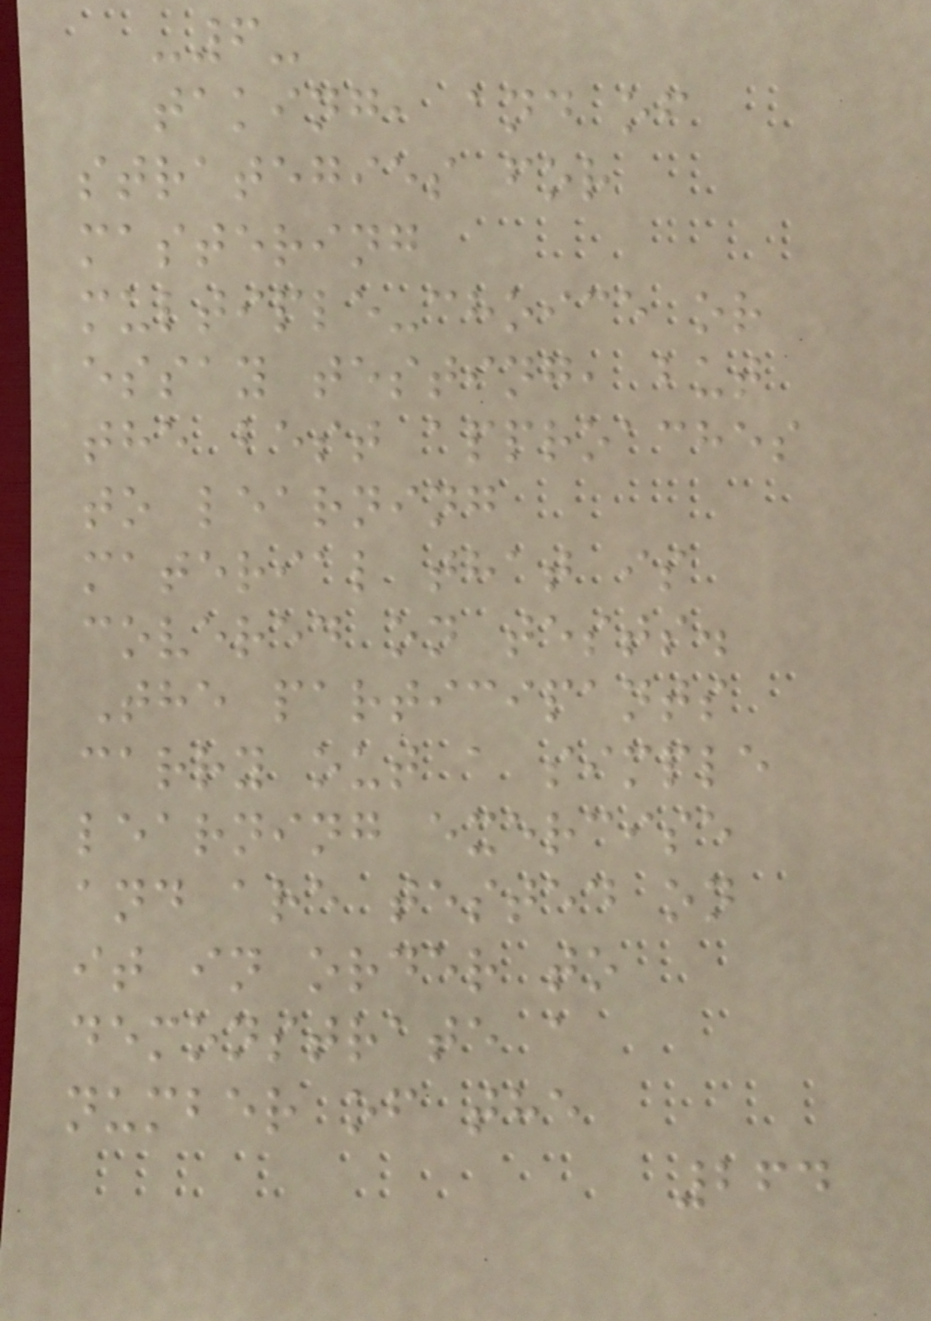-6-
taking, and of
strategies for
mastering
multiple-choice or
essay testing, but
the best approaches
to learning
material that is
covered on tests.
The participants
carry out a simple
learning exercise
and are tested on
it in order to
demonstrate a
number of the
264
